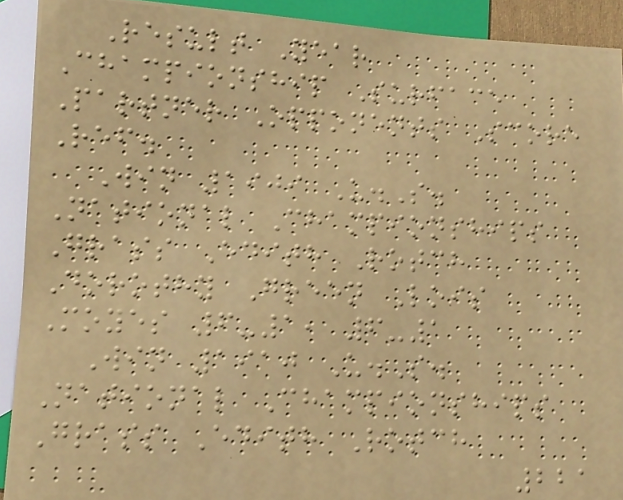Result Year
Championship Surface
Partner Opponents Score
Ref.
Win 1909 U.S.
National Championships
Grass Edith Rotch
Dorothy Green Lois
Moyes 6-1, 6-1
Win 1910 U.S.
National Championships
Grass Edith Rotch
221
